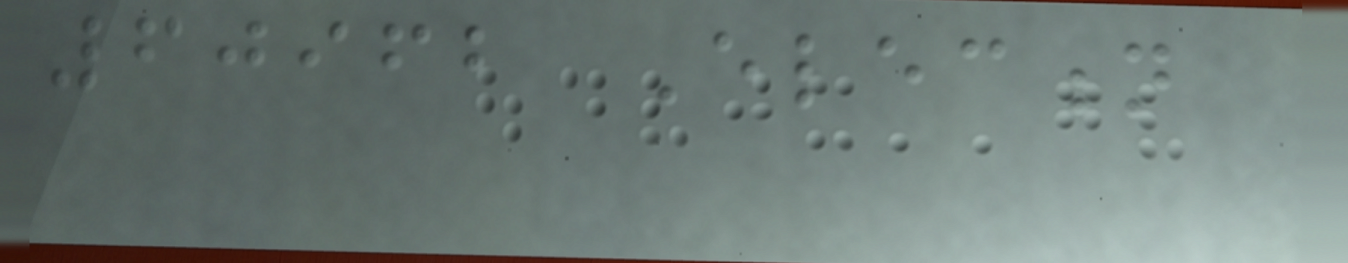60962 Election
